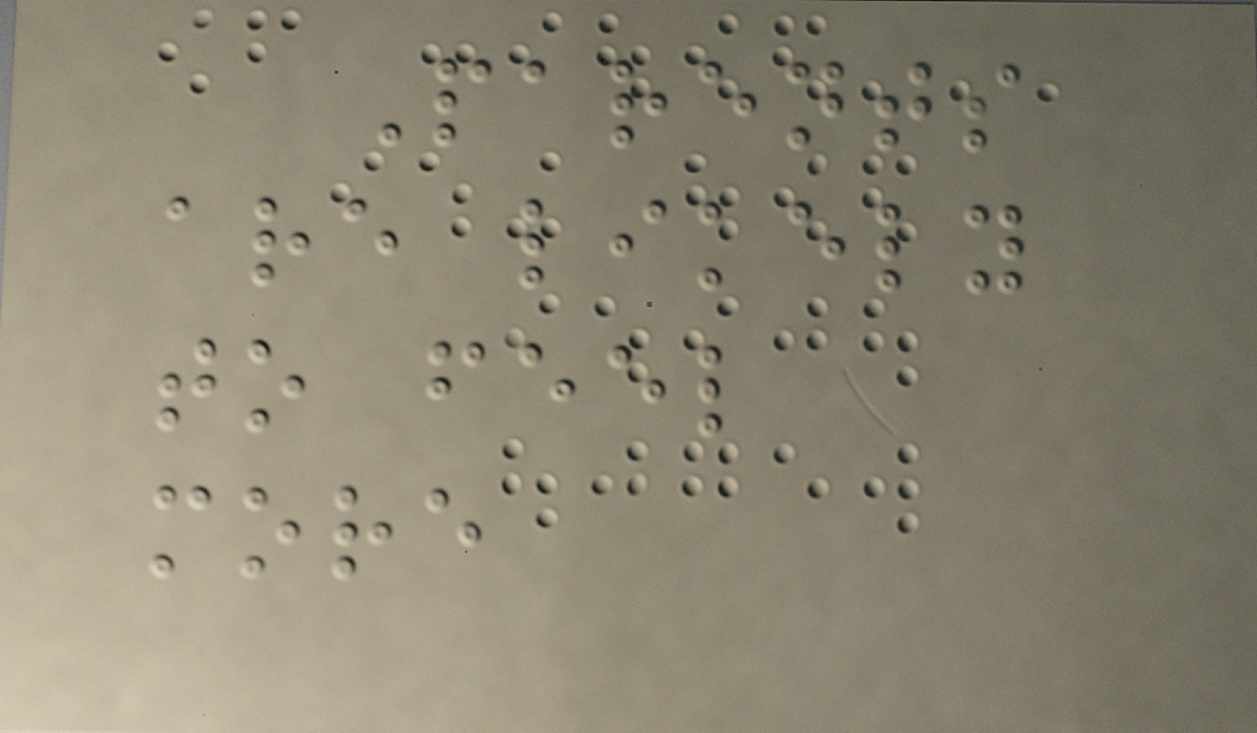Parents
are likely
to feel
more
